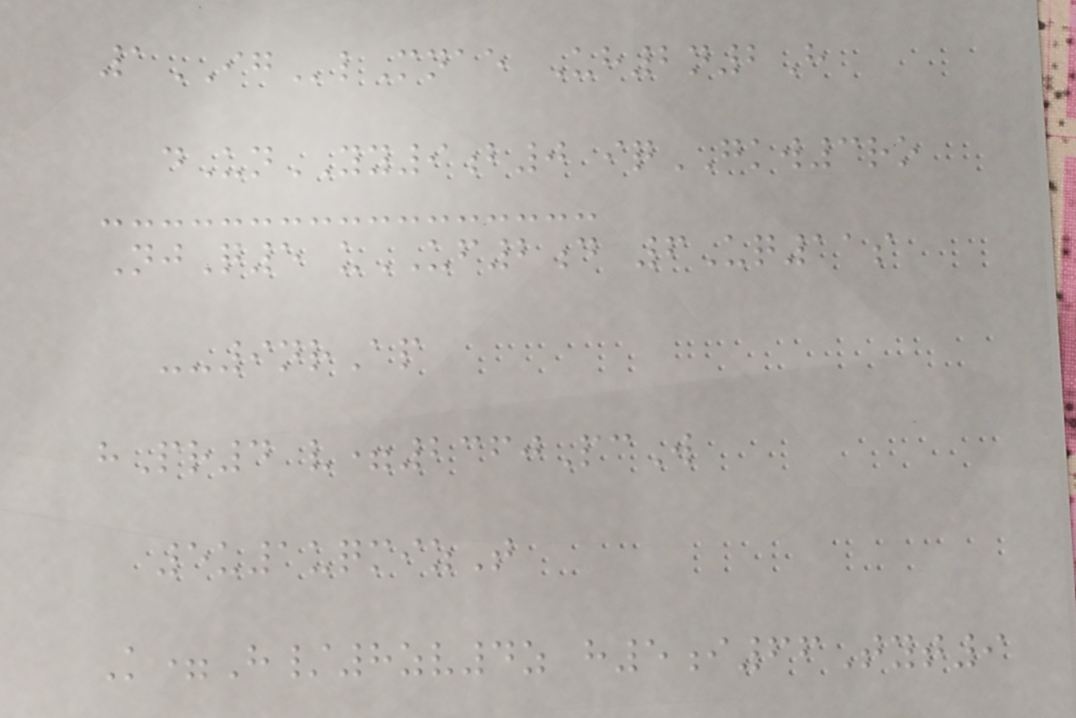1IGlMnae Uh2n2H
dUnYY9b0 iqGKW3ro
NjQ5 uUF2d 6Uq11s
--9nrAp
hPr4 v=2360PcW
5u1uqmizT
K=H/8zv4z h5i66Tyt9
